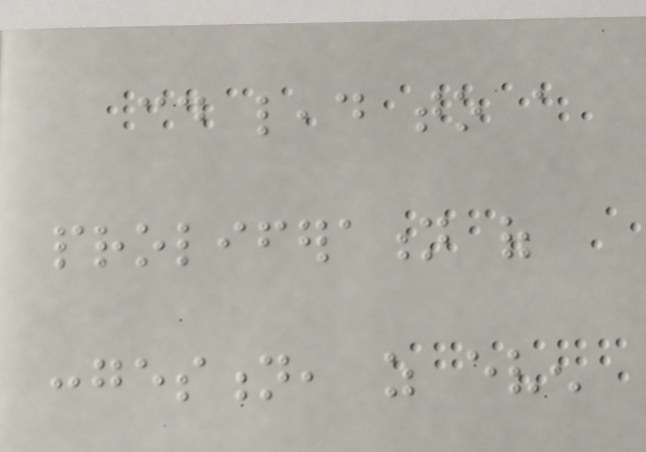could lead to a
proliferation of
congestion, as even
